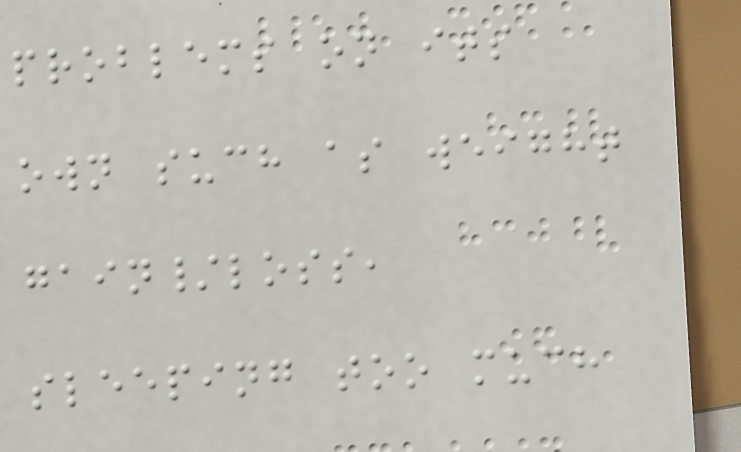problems on its
own such as weight
gain/loss,
sleeping too much
